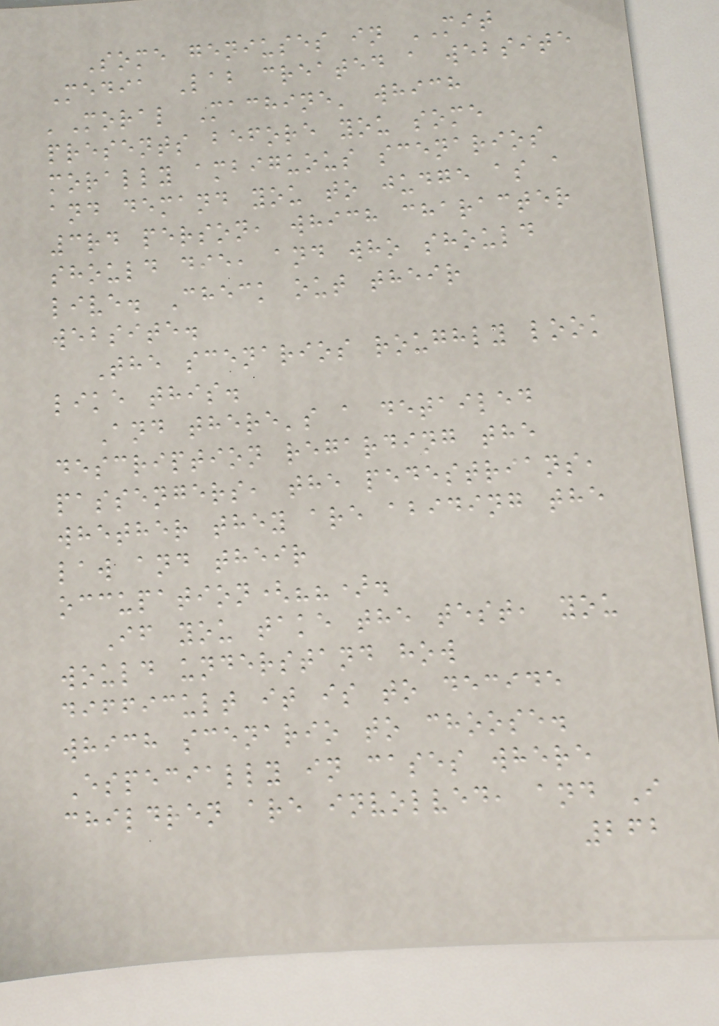Some geniuses in MIT
Media Lab created a website
'Moral Machine' which
presents before you some
morally ambiguous scenarios
and demand you to judge as a
3rd person, which character
should die, and who should
live. Check out their
website.
The scenarios roughly look
like this.
And there's a detailed
description regarding the
passengers, the pedestrians,
whether they are abiding the
law and their
occupation(??).
If you take the test, you
would understand how
difficult it is to decide
which scenario to choose.
Especially in cases where
children are involved, and I
262
